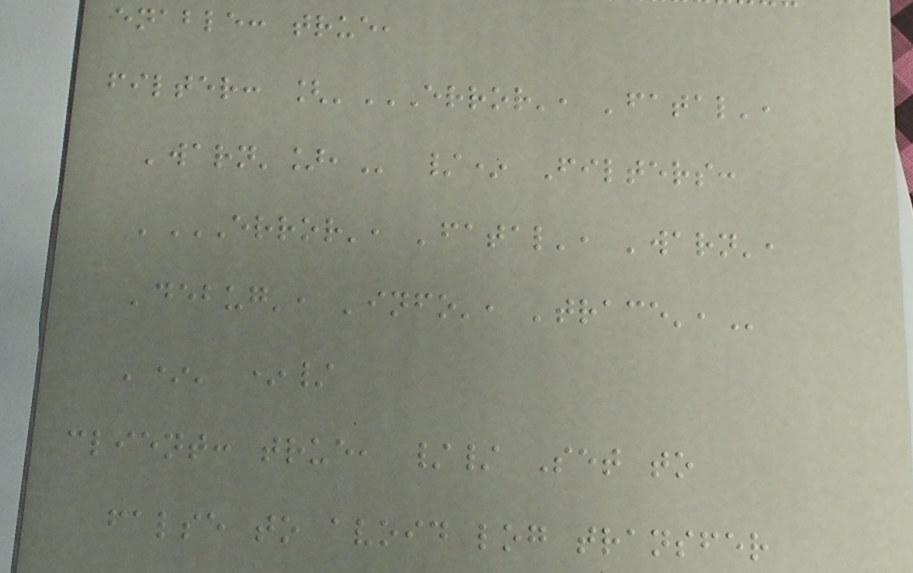enable: true,
filter: ['ERROR', 'FATAL',
'WARN'], /* Filters:
'ERROR', 'FATAL', 'WARN',
'DEBUG', 'INFO', 'TRACE',
'*' */
client: true, // Set to
false to avoid log transfer
